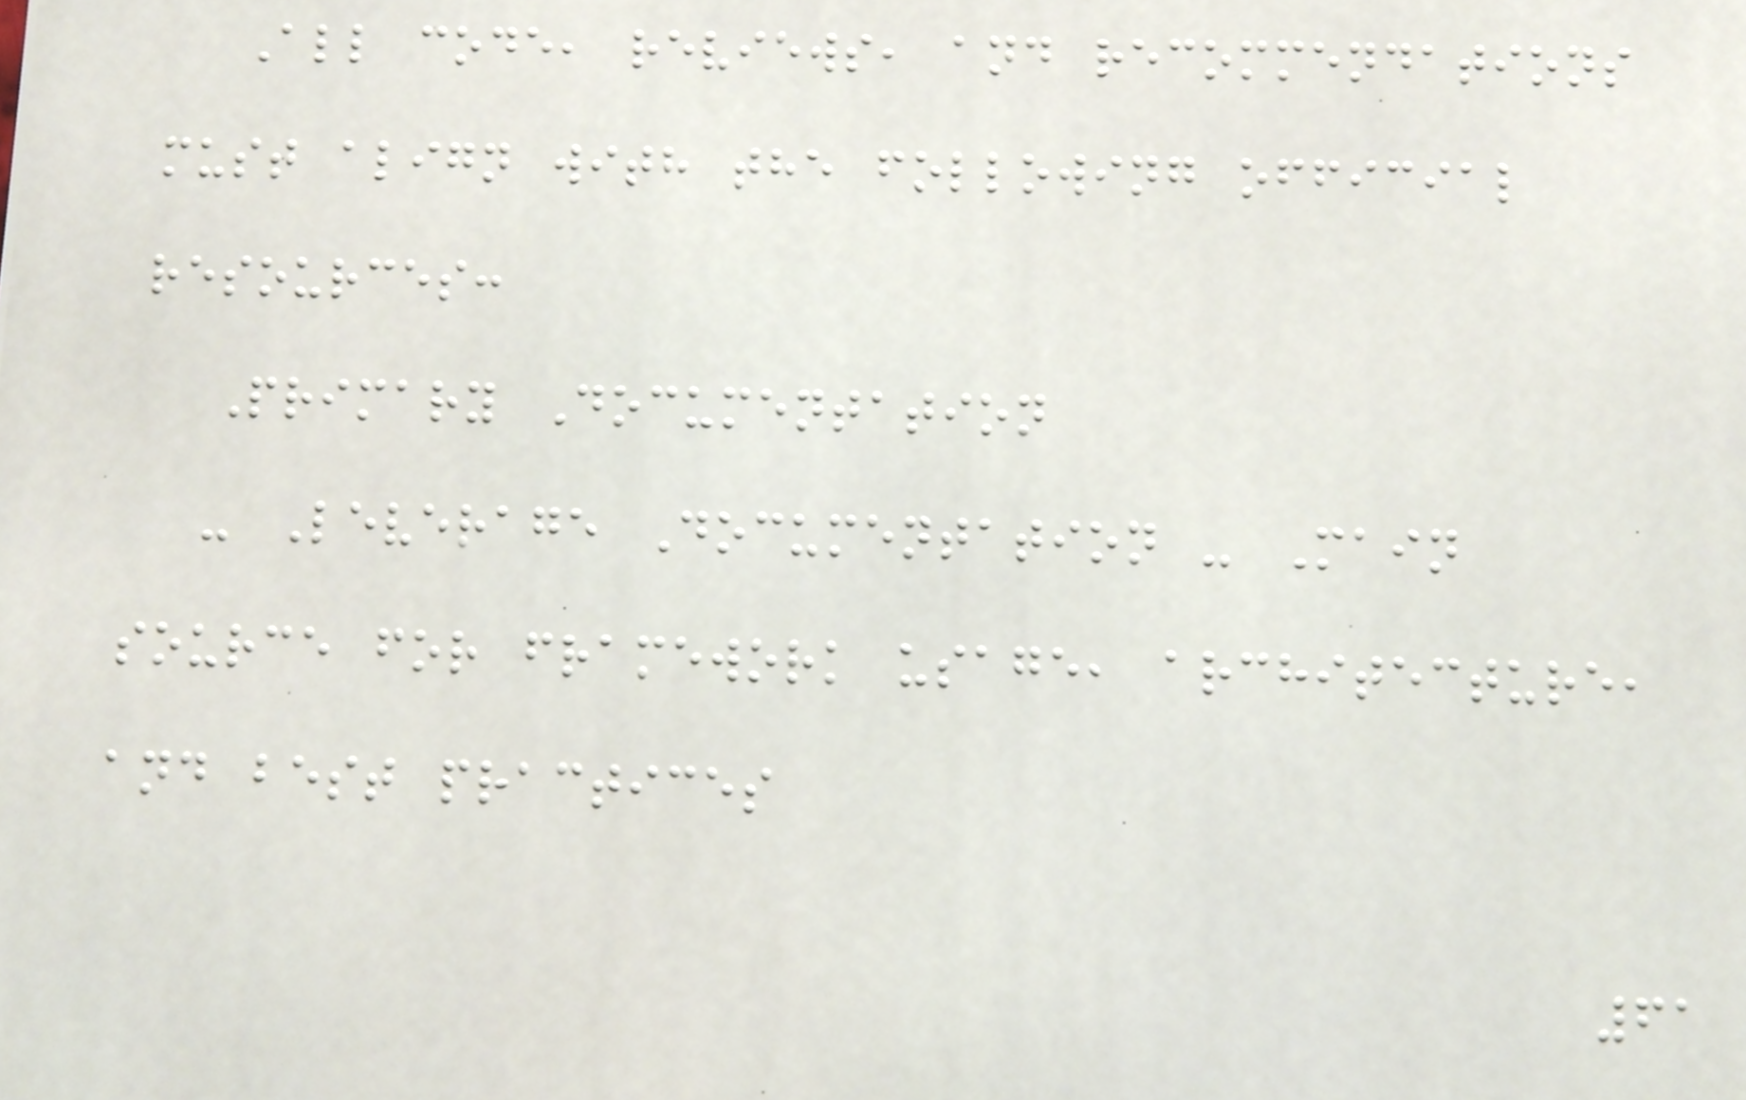All code, reviews, and recommendations
must align with the following official
resources:
Primary Documentation
- Leverage Documentation - Main
source for framework usage, architecture,
and best practices
61
